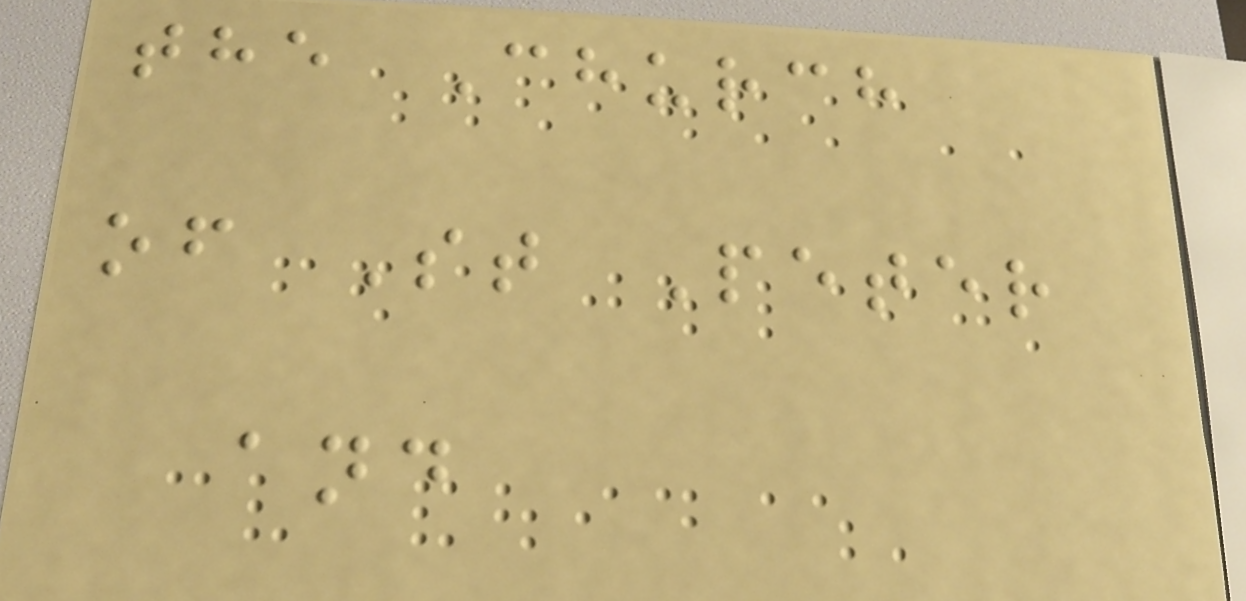the Church
of St Peter
and
